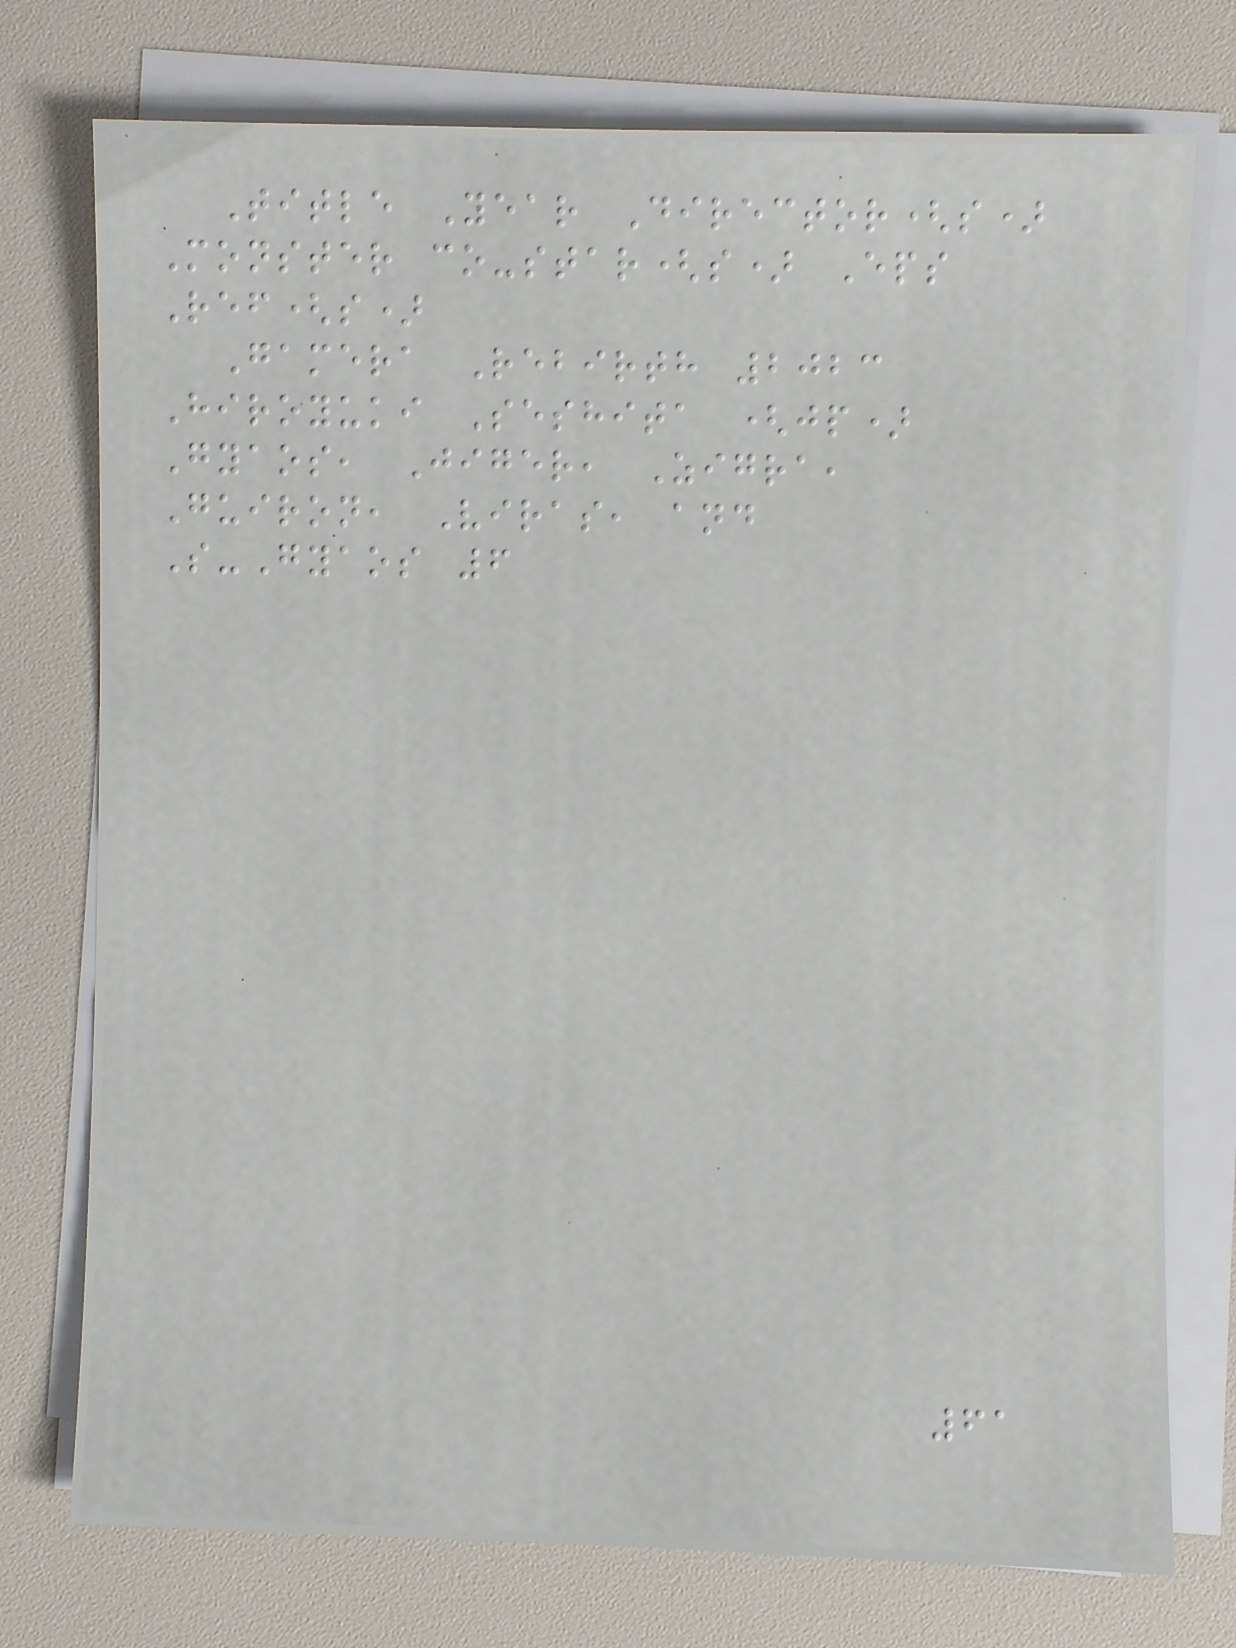Title Year Director(s)
Monster co-star(s) Eps
Ref(s)
Gamera Rebirth 2023
Hiroyuki Seshita (jp)
Gyaos, Jiger, Zigra,
Guiron, Viras, and
S-Gyaos 6
61
